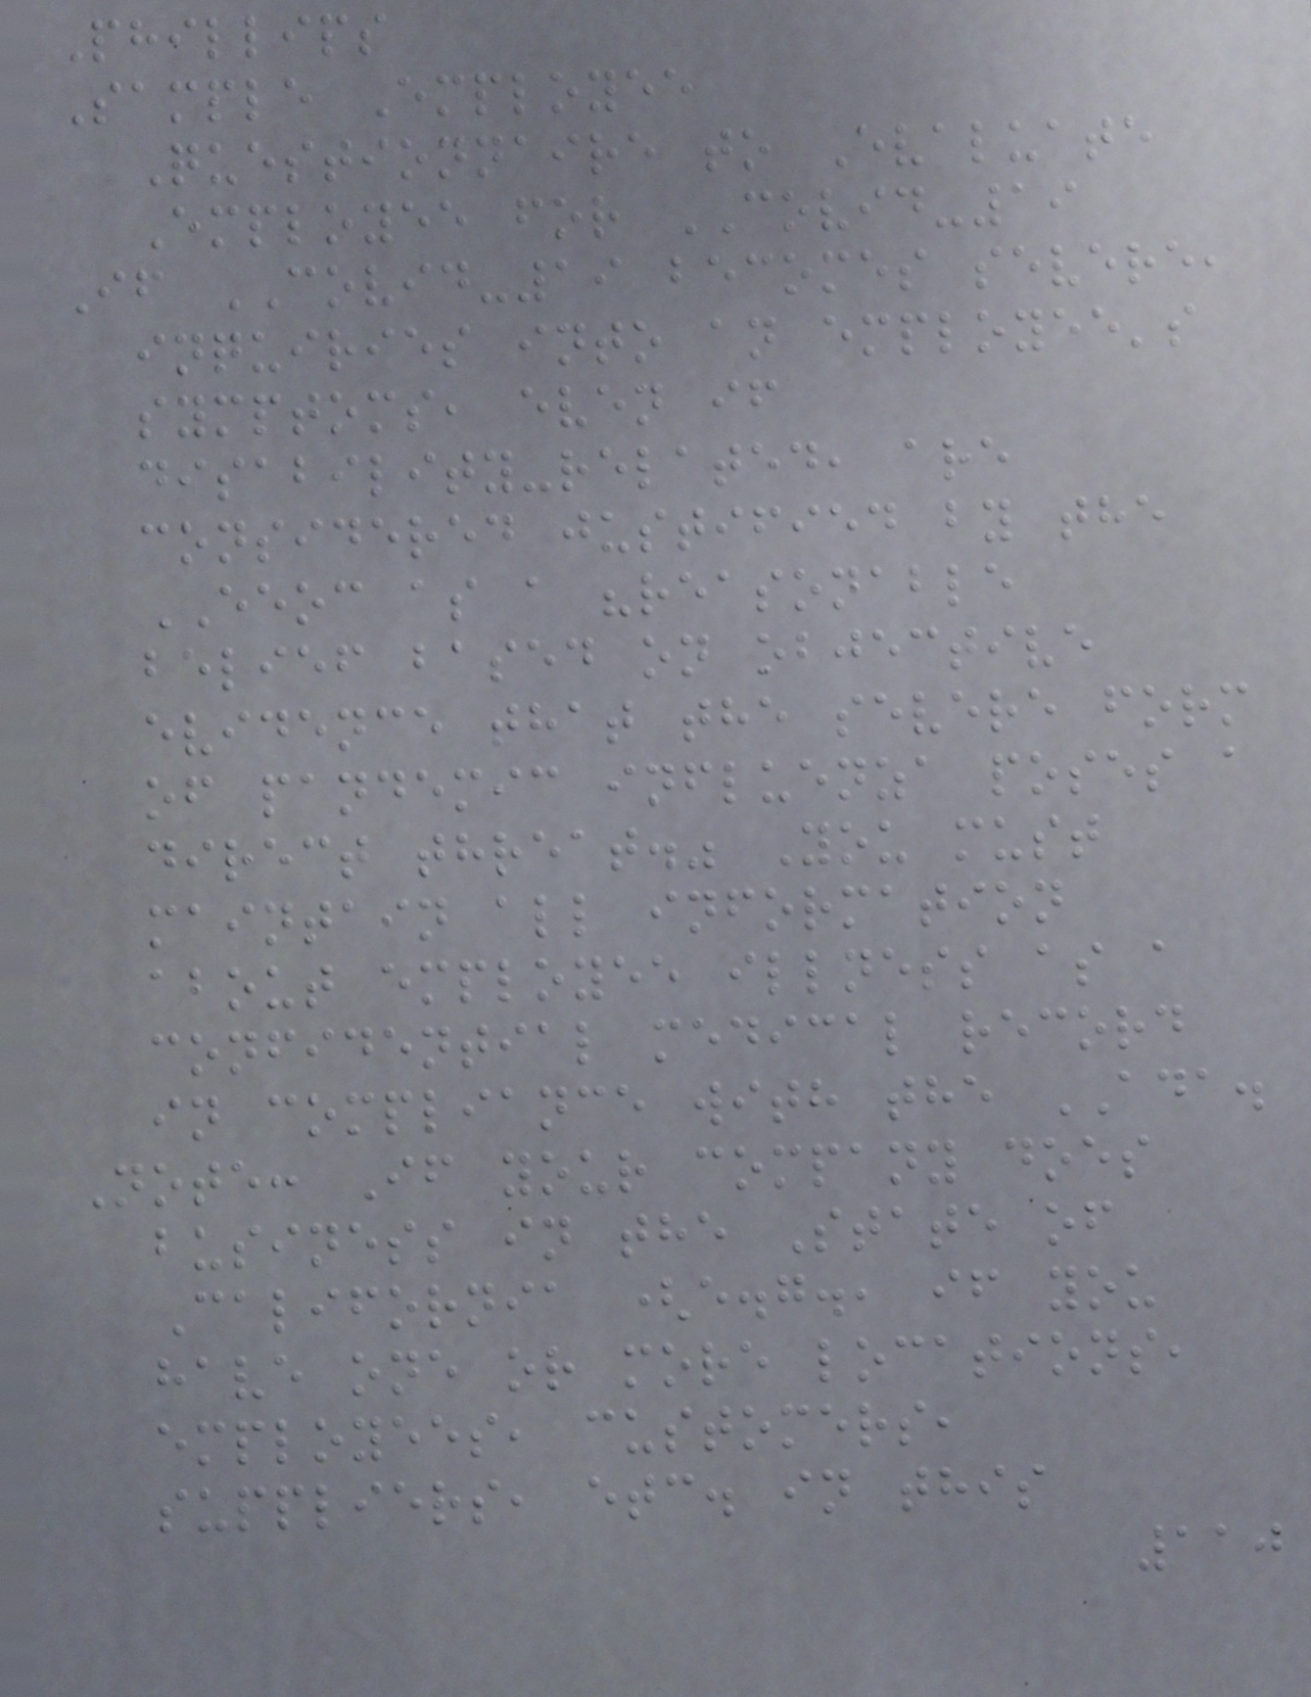Phillips
Sample Employee
Questionnaire to Evaluate
Employee for COVID-19
If COVID-19 becomes severe,
inquiries into an employee's
symptoms, even if
disability-related, are
considered justified by the
EEOC as a "reasonable
belief based on objective
evidence that the severe form
of pandemic influenza poses a
direct threat." You must
maintain all information
about employee illness as a
confidential medical record
in compliance with the ADA.
Note: If your company does
business in the State of
California (e.g., if you
have one or more locations,
employees, customers,
suppliers, etc. in this
110
